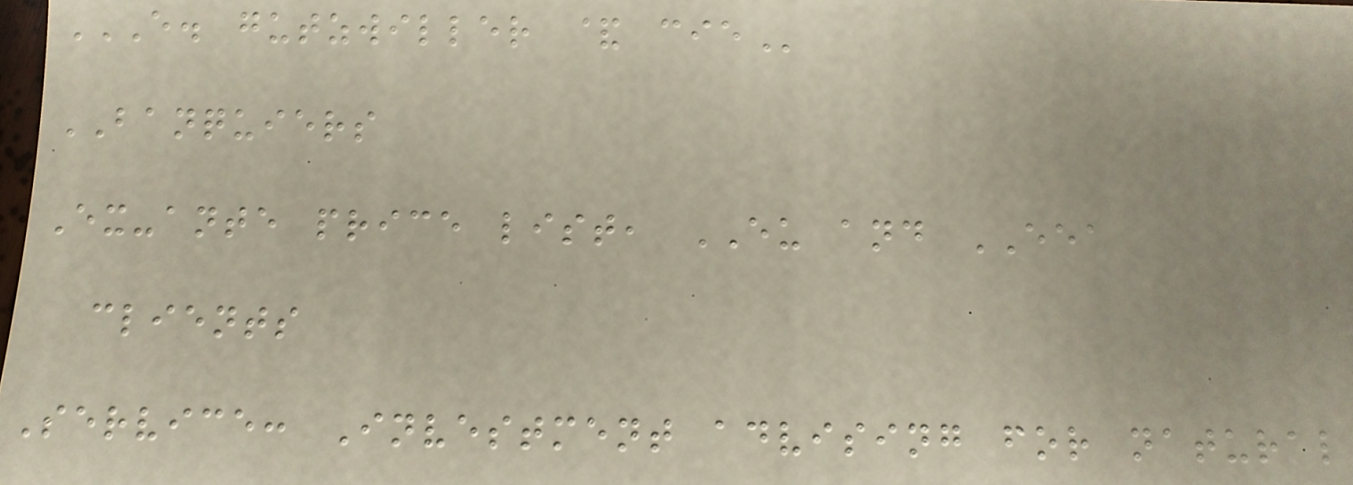E. GUTZWILLER & CIE
BANQUIERS
Ex-ante price list, EU and EEA
clients
Service: Investment advising for natural
